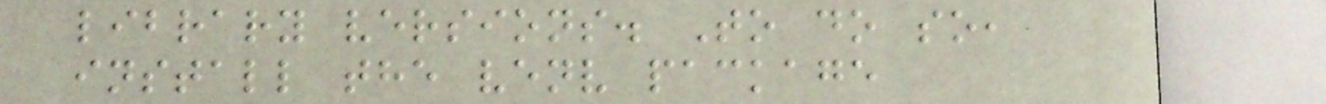library versions. To do so,
install the venv package
